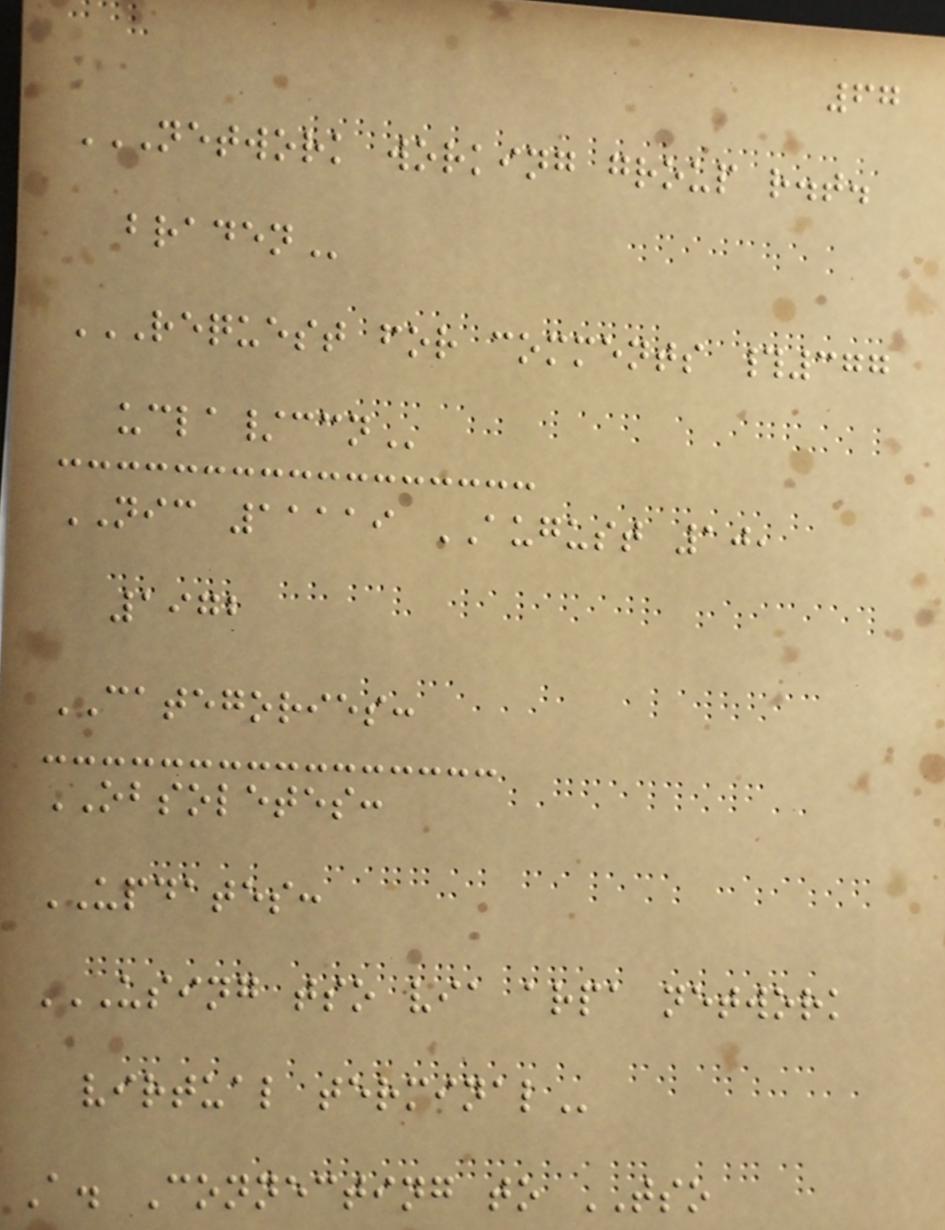67
NETWORK WORKING GROUP R.T.
BRADEN
REQUEST FOR COMMENTS #377
UCLA/CCN
NIC 11119 AUGUST 10,
1972
CATEGORIES:
OBSOLETES:
UPDATES:
USING TSO VIA ARPA NETWORK
VIRTUAL TERMINAL
A. Connecting to TSO
